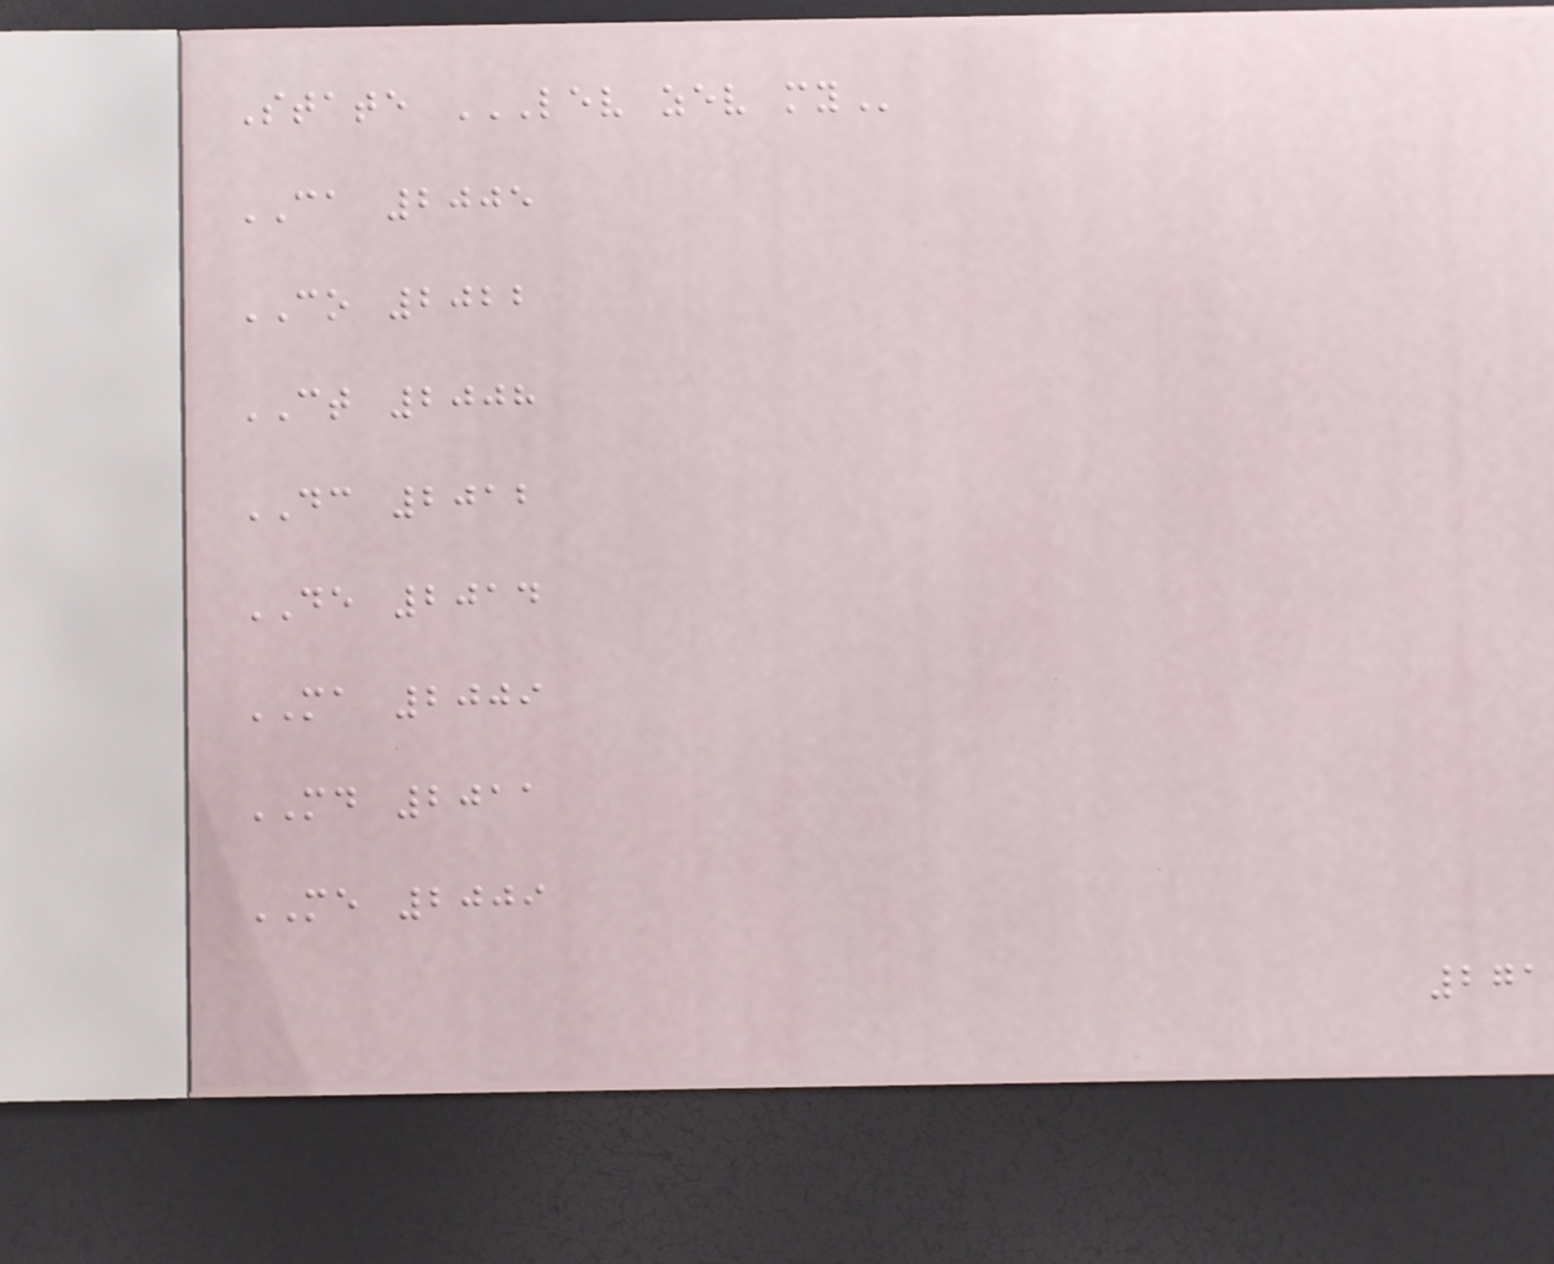State LEV ZEV MY
CA 2005
CO 2022
CT 2008
DC 2012
DE 2014
MA 2009
MD 2011
ME 2009
271
